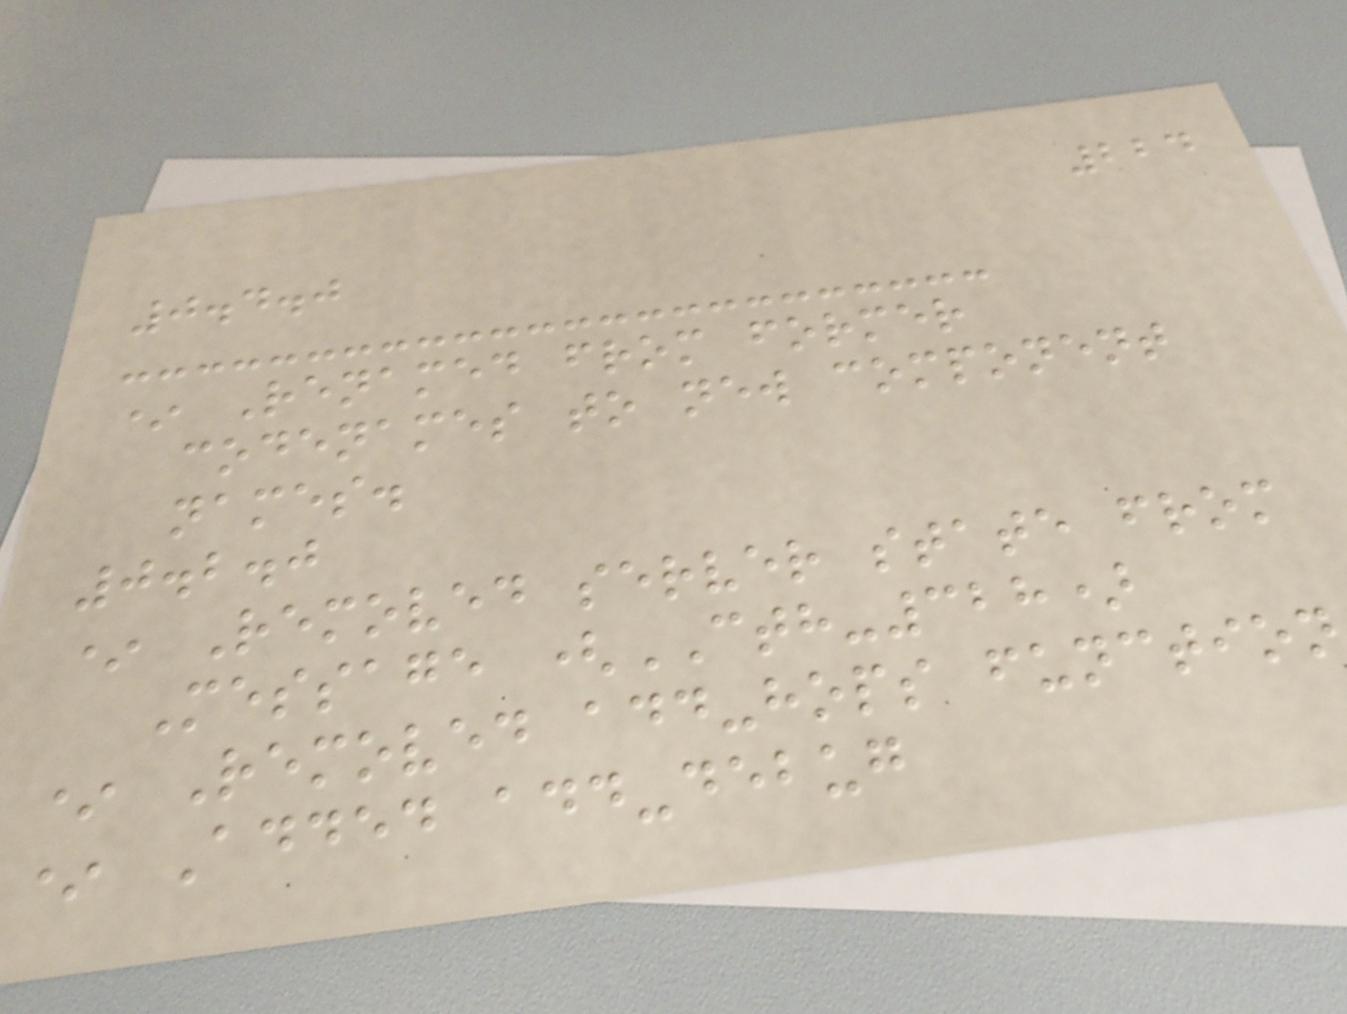224
0.4.0
* Renamed from former
codenames to new component
names.
0.2.0
* Removed server state from
Message (CTH-328)
* Removed add-hops function
* Added add-debug
